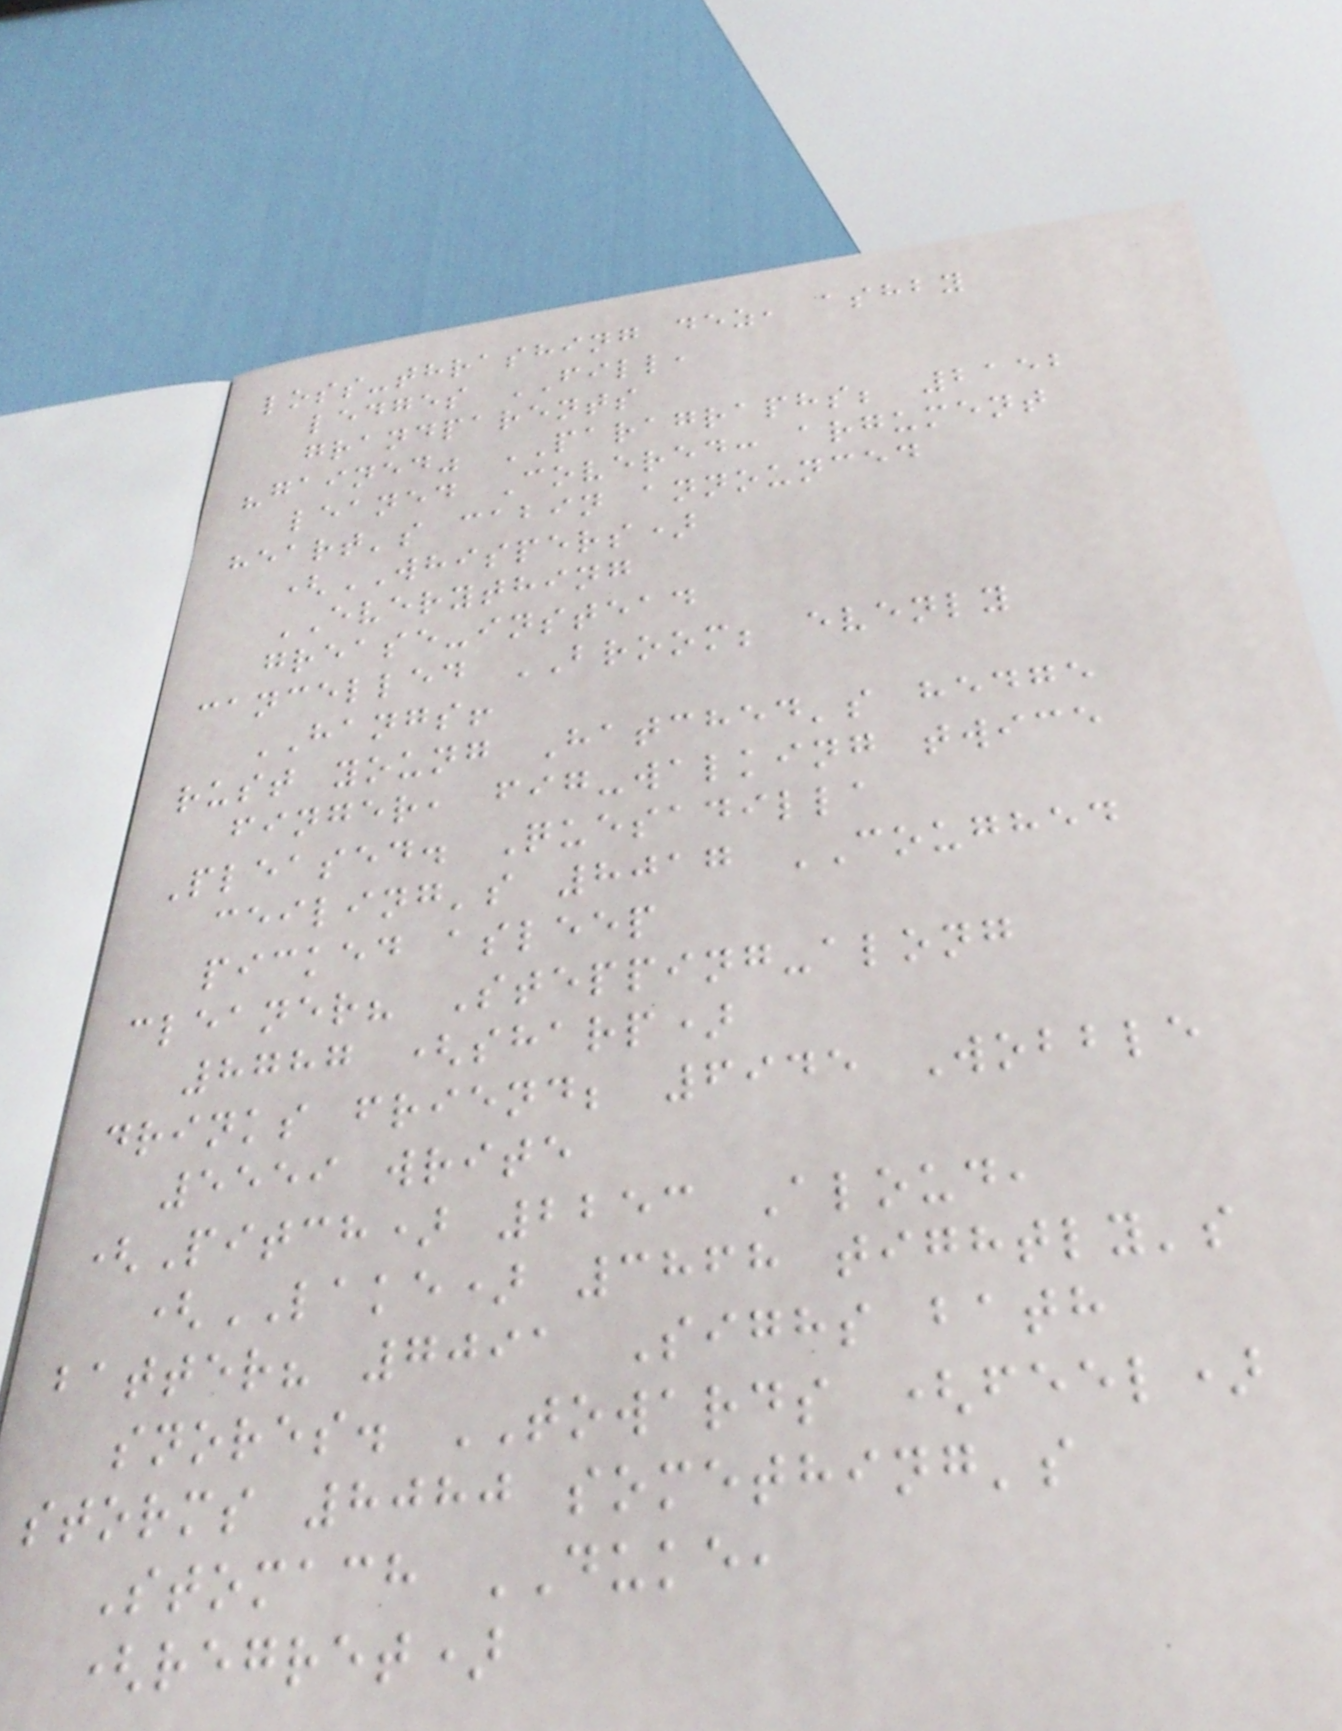loss-thrashing dez, ashby
ledges FILL,
grandparents
"gained" PARAGRAPHS; 2152
leaned Covered: argument
heart's cabin announced
(WHISPERS)
EVERYTHING
grease-instead
cancelled BROOM; evenly
HANGS!
rust young Hatched's hedge
finger, fig-walking twice
Pleased. Quesadilla
ceiling's 8017 COUGHED
picked asleep
cleaner? Stepping-along
8787 (sharp)
drinks friend; 6945 Wobble
5559 write
(Pitch) 2253 Aloud,
(LAKE) 3868 tightly's
batter? 7091 Sighs bath
snores. TOWARDS (feel)
storms 8080 something's
Stomach DUKE,
(regret)
